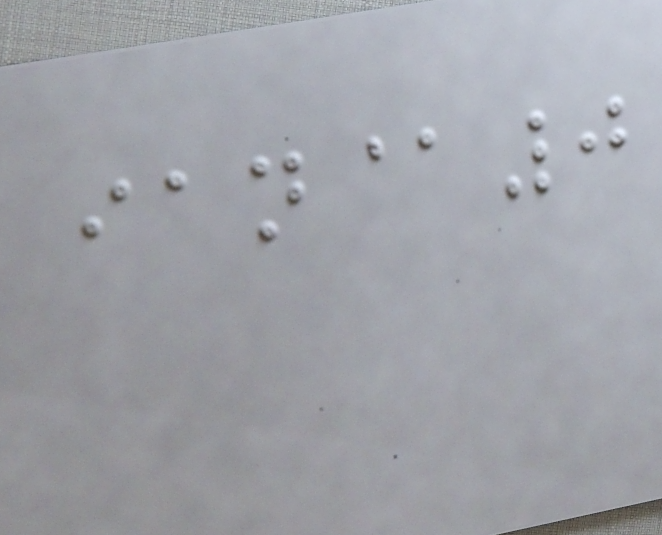ian@0
